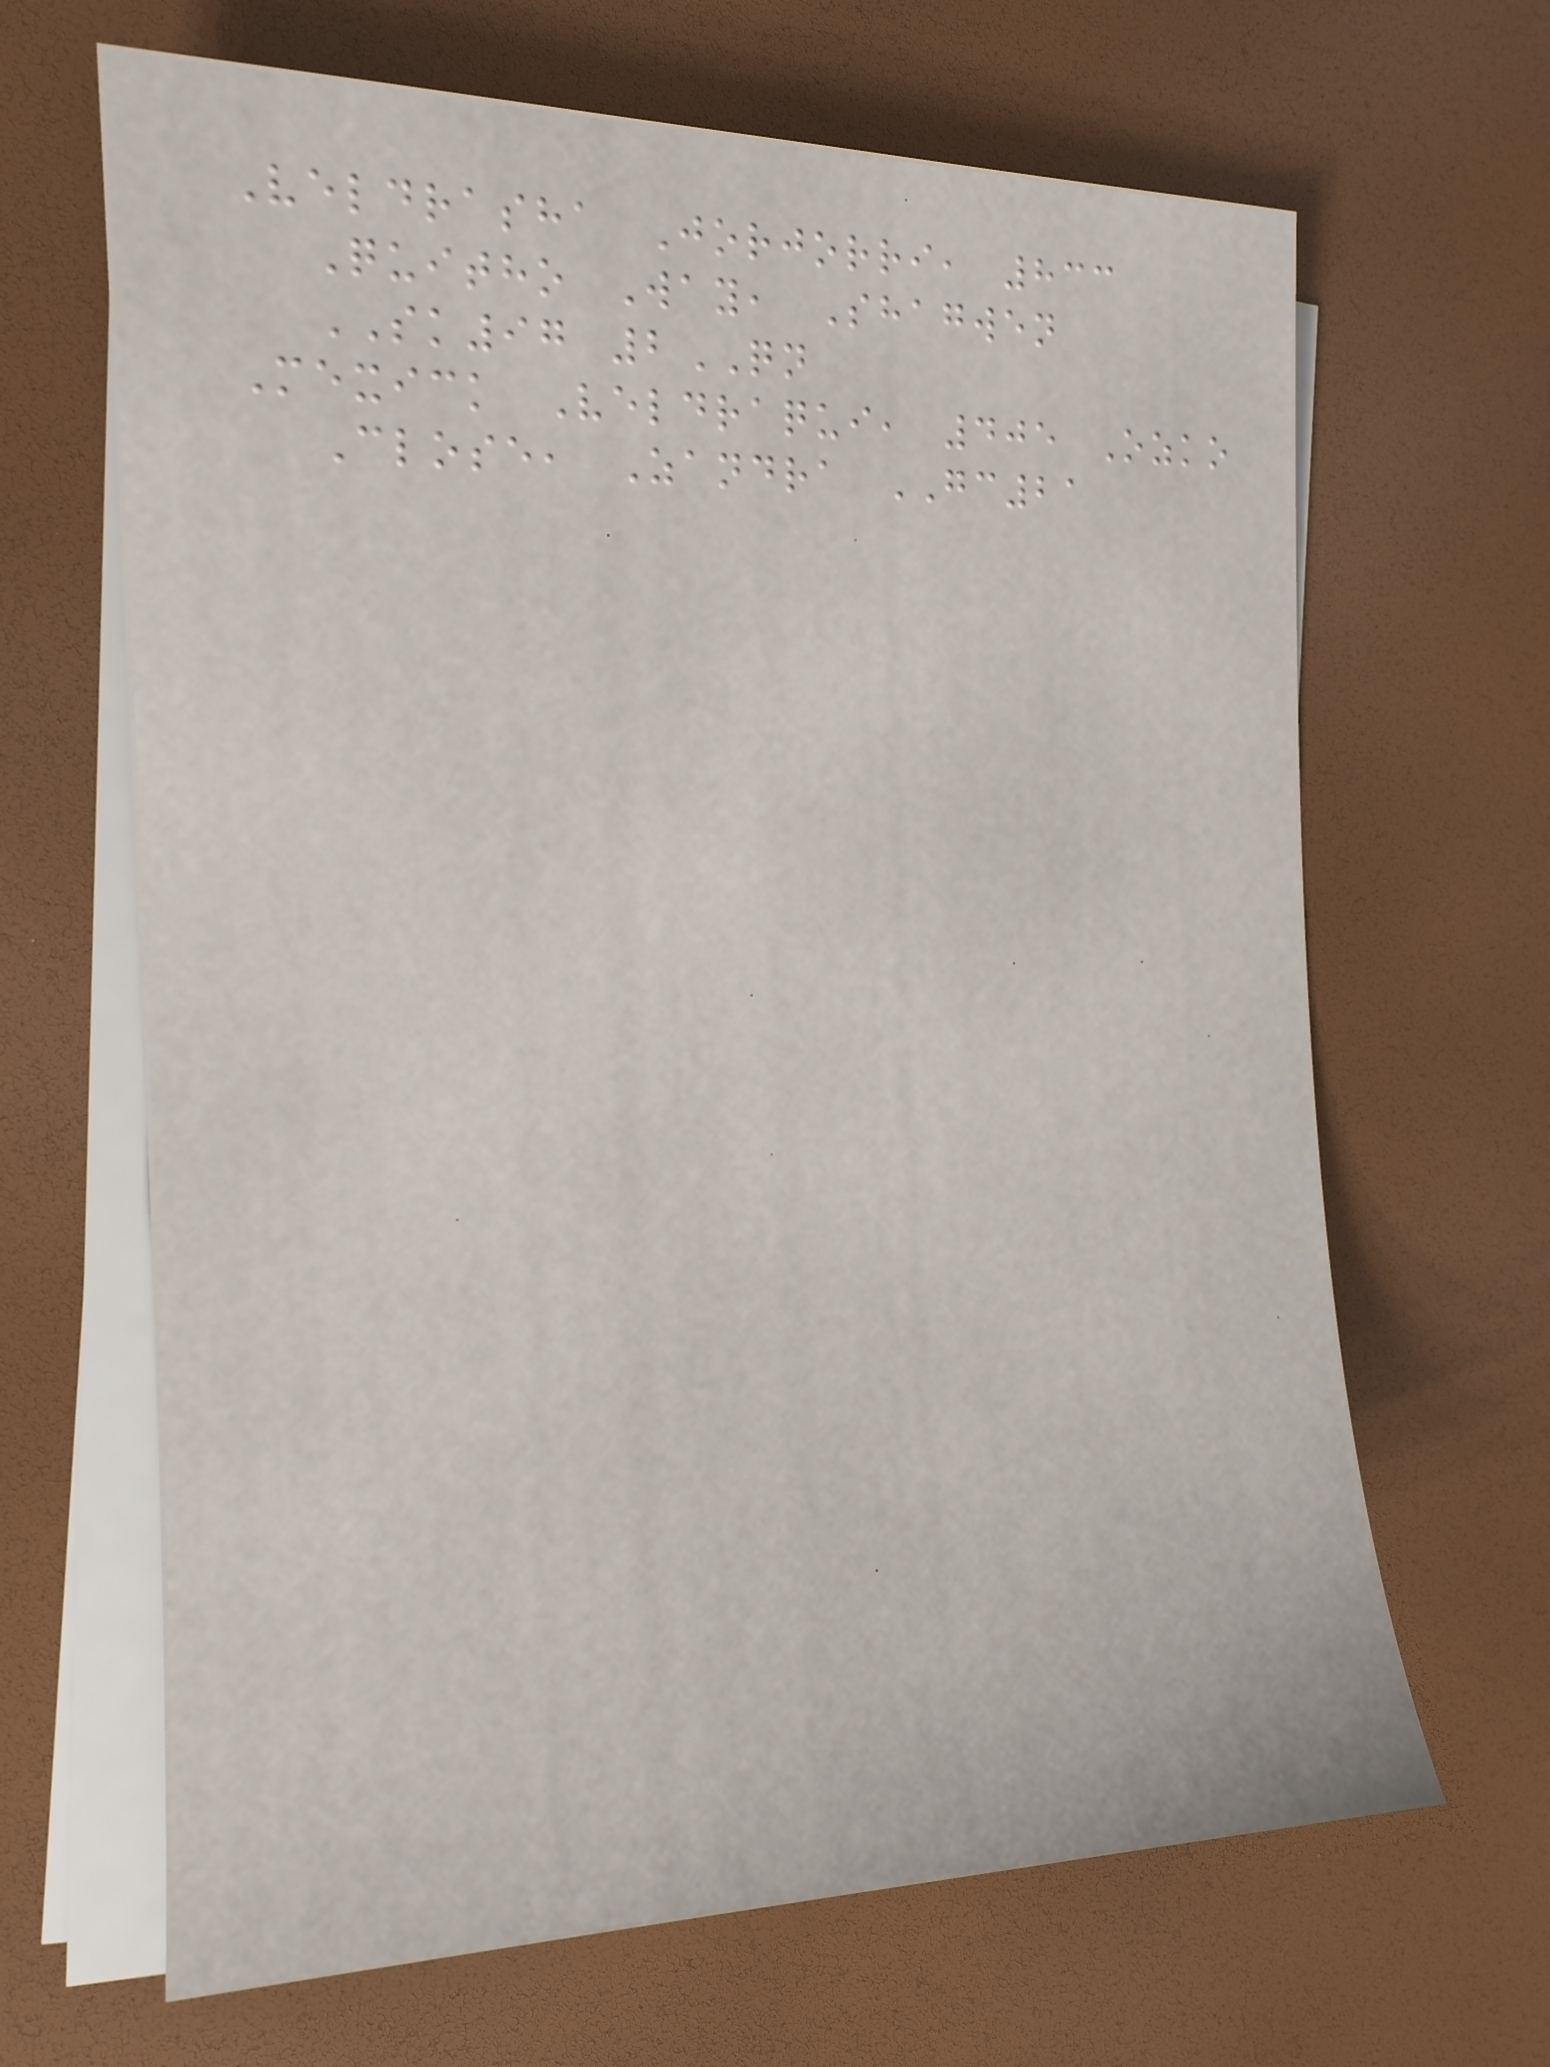Veldrasha Jorjorri, 833
Quitho Way, Shagwen
SK97 2QN
Mexick Veldraqui, 405 Ozko
Close, Zandra GC21
